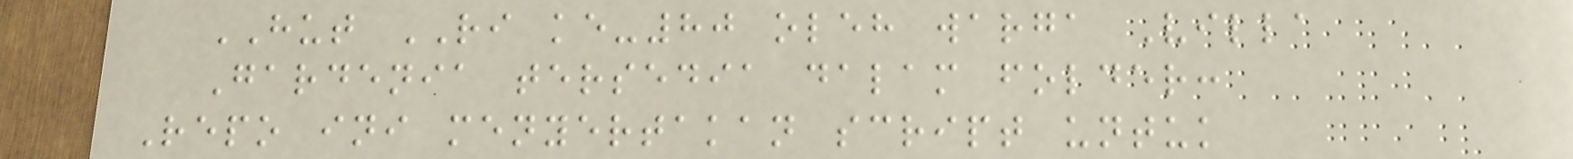HUT RI ke-80 oleh warga Villa
Gardenia tersedia dalam folder:
Repo ini menyertakan script untuk
